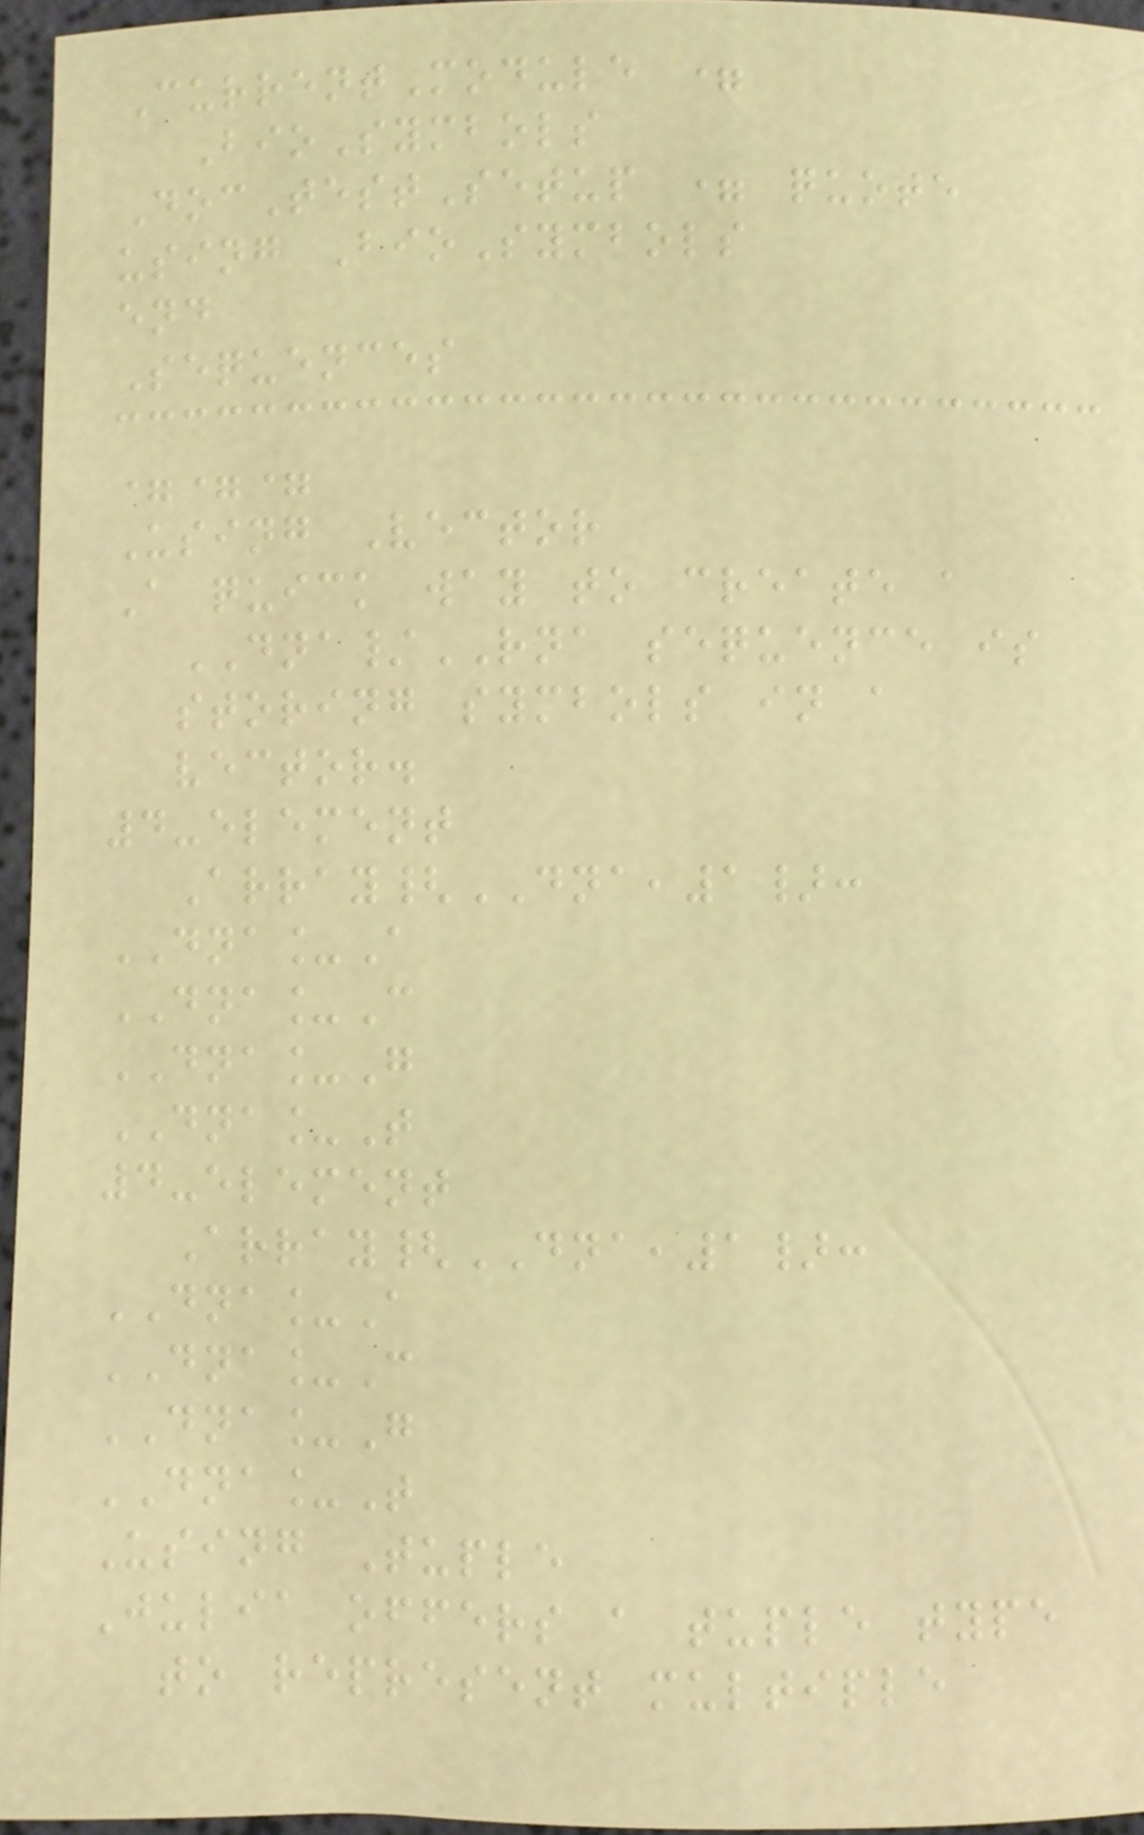CurrentModule =
BioSymbols
DocTestSetup = quote
using BioSymbols
end
Sequences
===
Using Vector
A quick way to create a
DNA/RNA sequence is
storing symbols in a
vector.
4-element
Array{DNA,1}:
DNA_A
DNA_C
DNA_G
DNA_T
4-element
Array{DNA,1}:
DNA_A
DNA_C
DNA_G
DNA_T
Using Tuple
Julia offers a tuple type
to represent multiple
